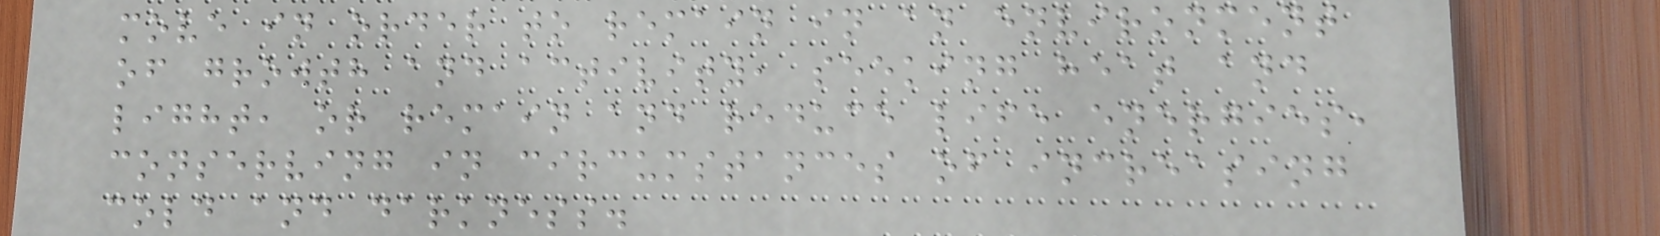move in order to remain in an environment
of growth and activity, seeking heat and
light, or remain and reduce life energies,
conserving in circumstances of increasing
cold and darkness.
